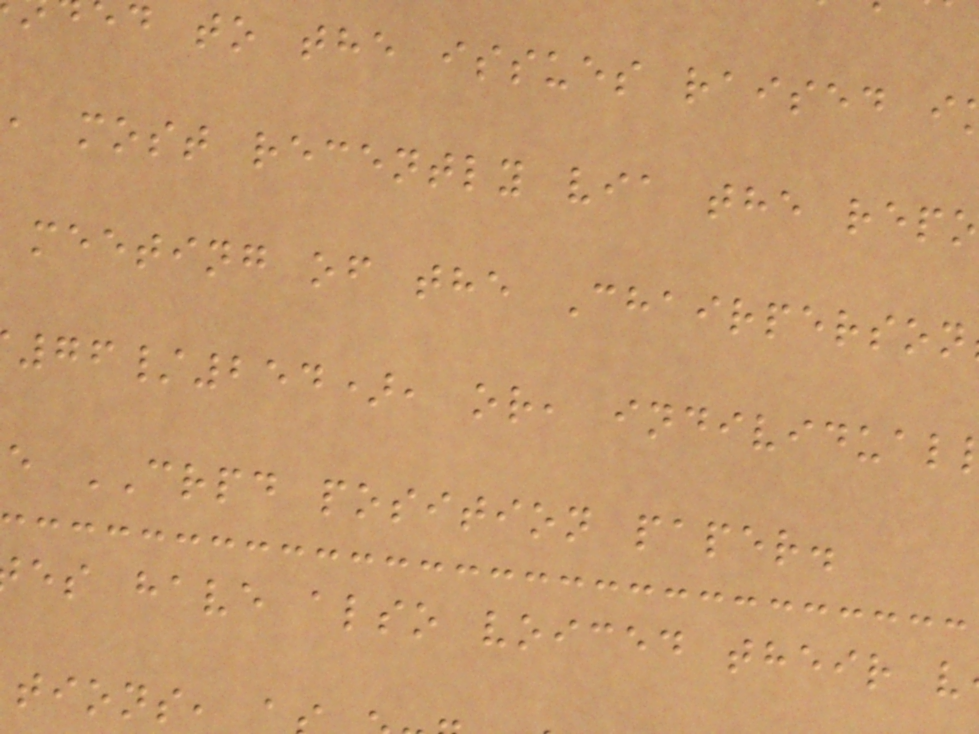d to the issues raised i
, most recently via the repo
meeting of the Chairperson
76/254), or, individual
e CRPD position paper.
es have also voiced their v
